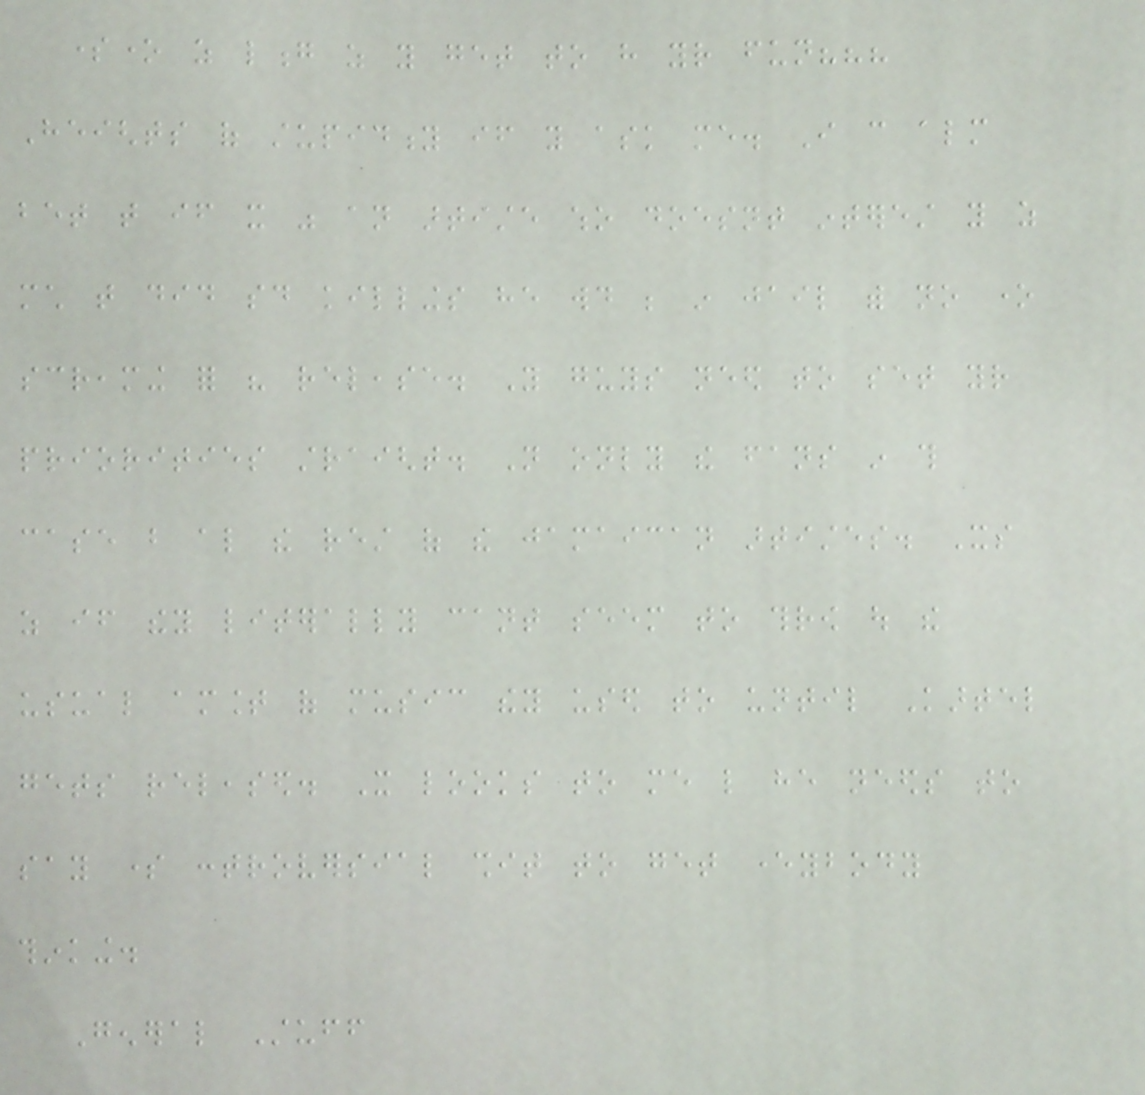someone as long as you get to have your fun???
Heights of stupidity if you ask me. I can almost
bet that if it was an artiste who doesnt interest you as
much that did said killings he would be in jail with no one
screaming for his release. You guys need to set your
priorities straight. Not only the fans in this
case but also the rest of the jamaican artistes. Its
as if they literally cant seem to throw out the
usual amount of music they used to until Kartel
gets released. It looks to me like he needs to
say some controversial shit to get everybody
thinking.
General Stuff
